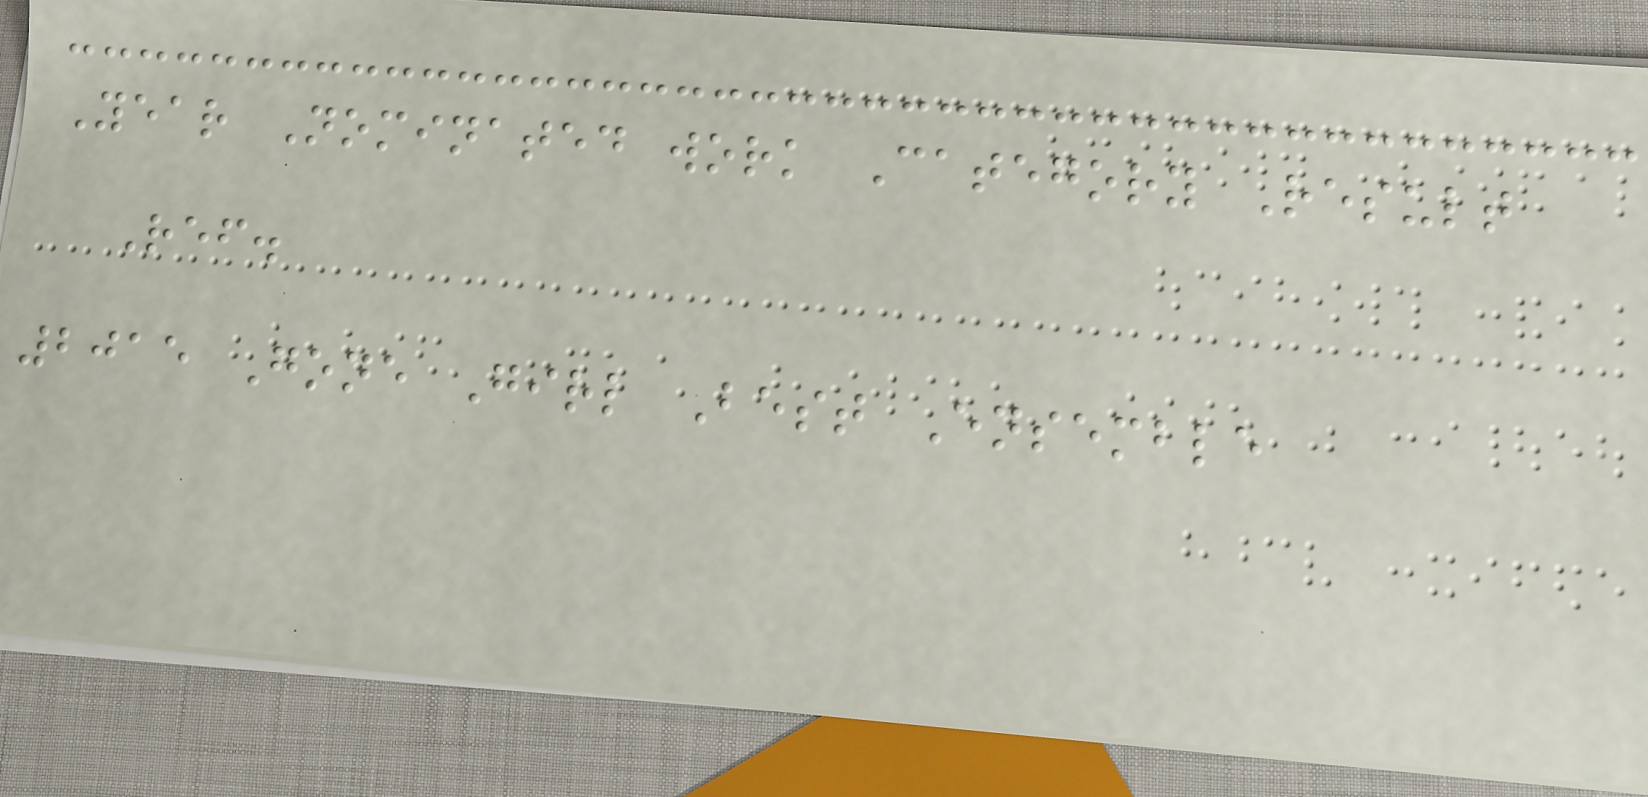Year Nominated work Category Result
Ref.
2015 Gone Girl Best Ensemble
